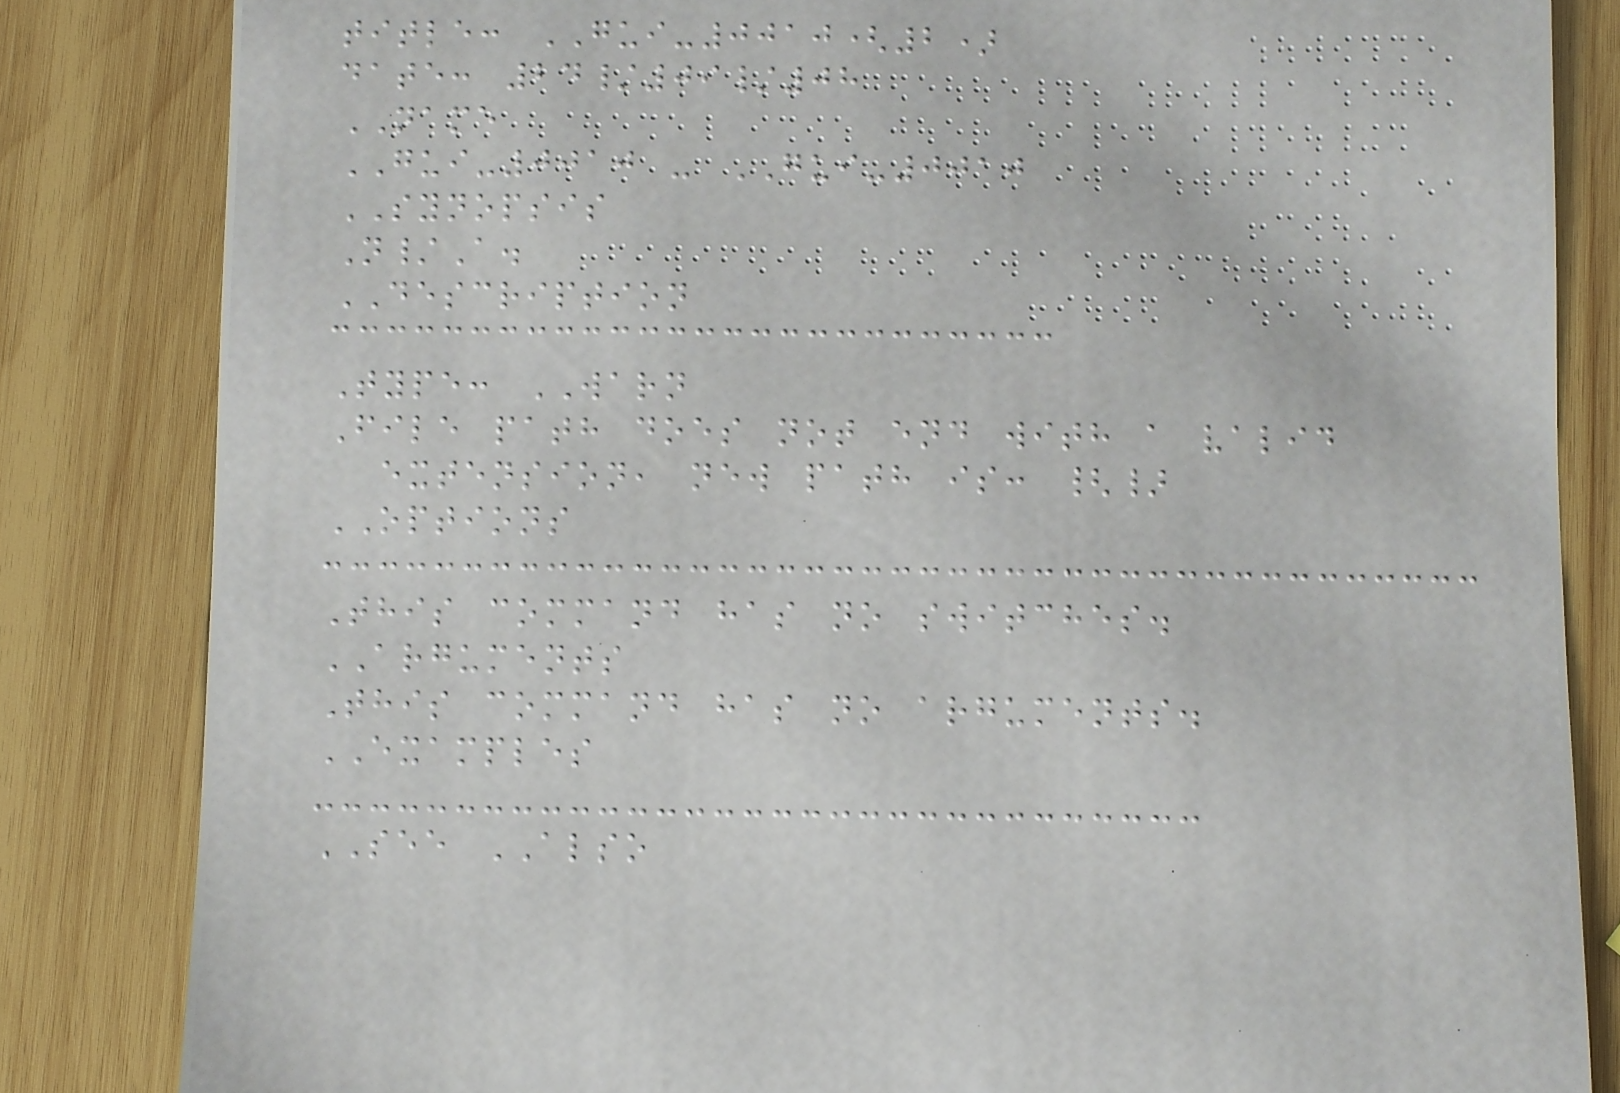title: GUI-0010(2)
date: 24/09/08
NAME
GUI-0010 - GUI-0010
SYNOPSIS
N/A.
DESCRIPTION
Type: WARN
File path does not end with a valid
extension, new path is: {}
OPTIONS
This command has no switches.
ARGUMENTS
This command has no arguments.
EXAMPLES
SEE ALSO
